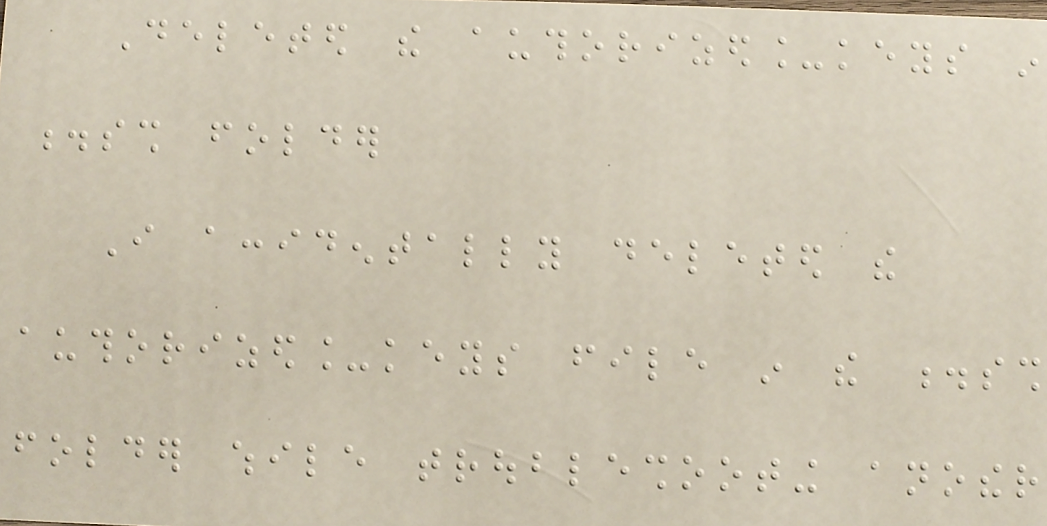Deleted the authorized_keys in
.ssh folder
I accidentally deleted the
authorized_keys file in the .ssh
folder while troubleshooting another
